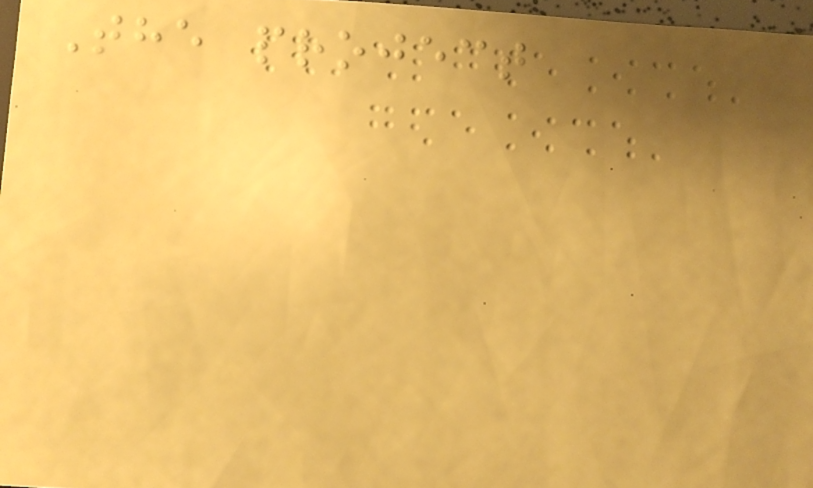The project
